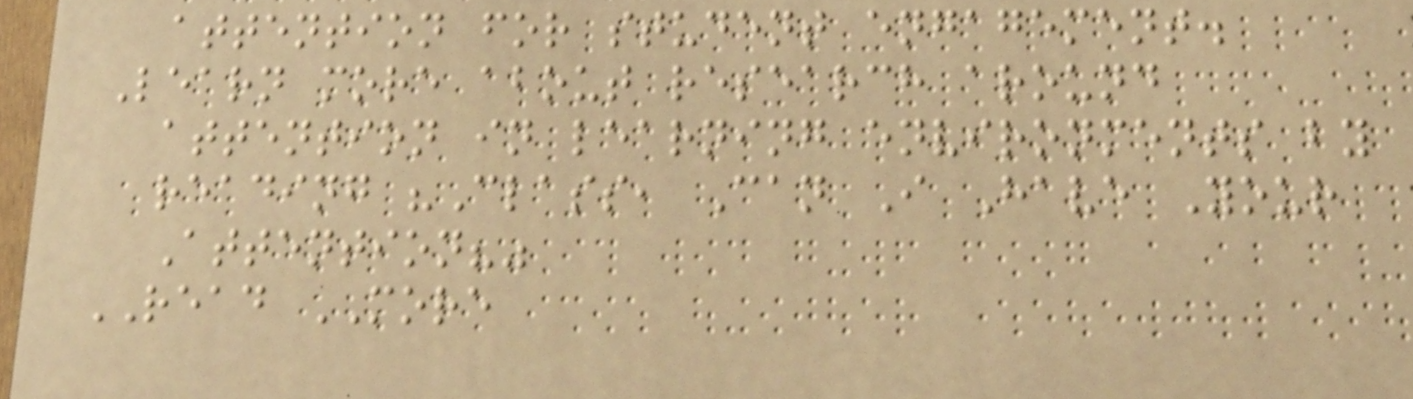attention for student engagement.
Learn more about research around
attention in learning environments by
reading "Class, Can I Have Your
Attention?"
READ MORE
